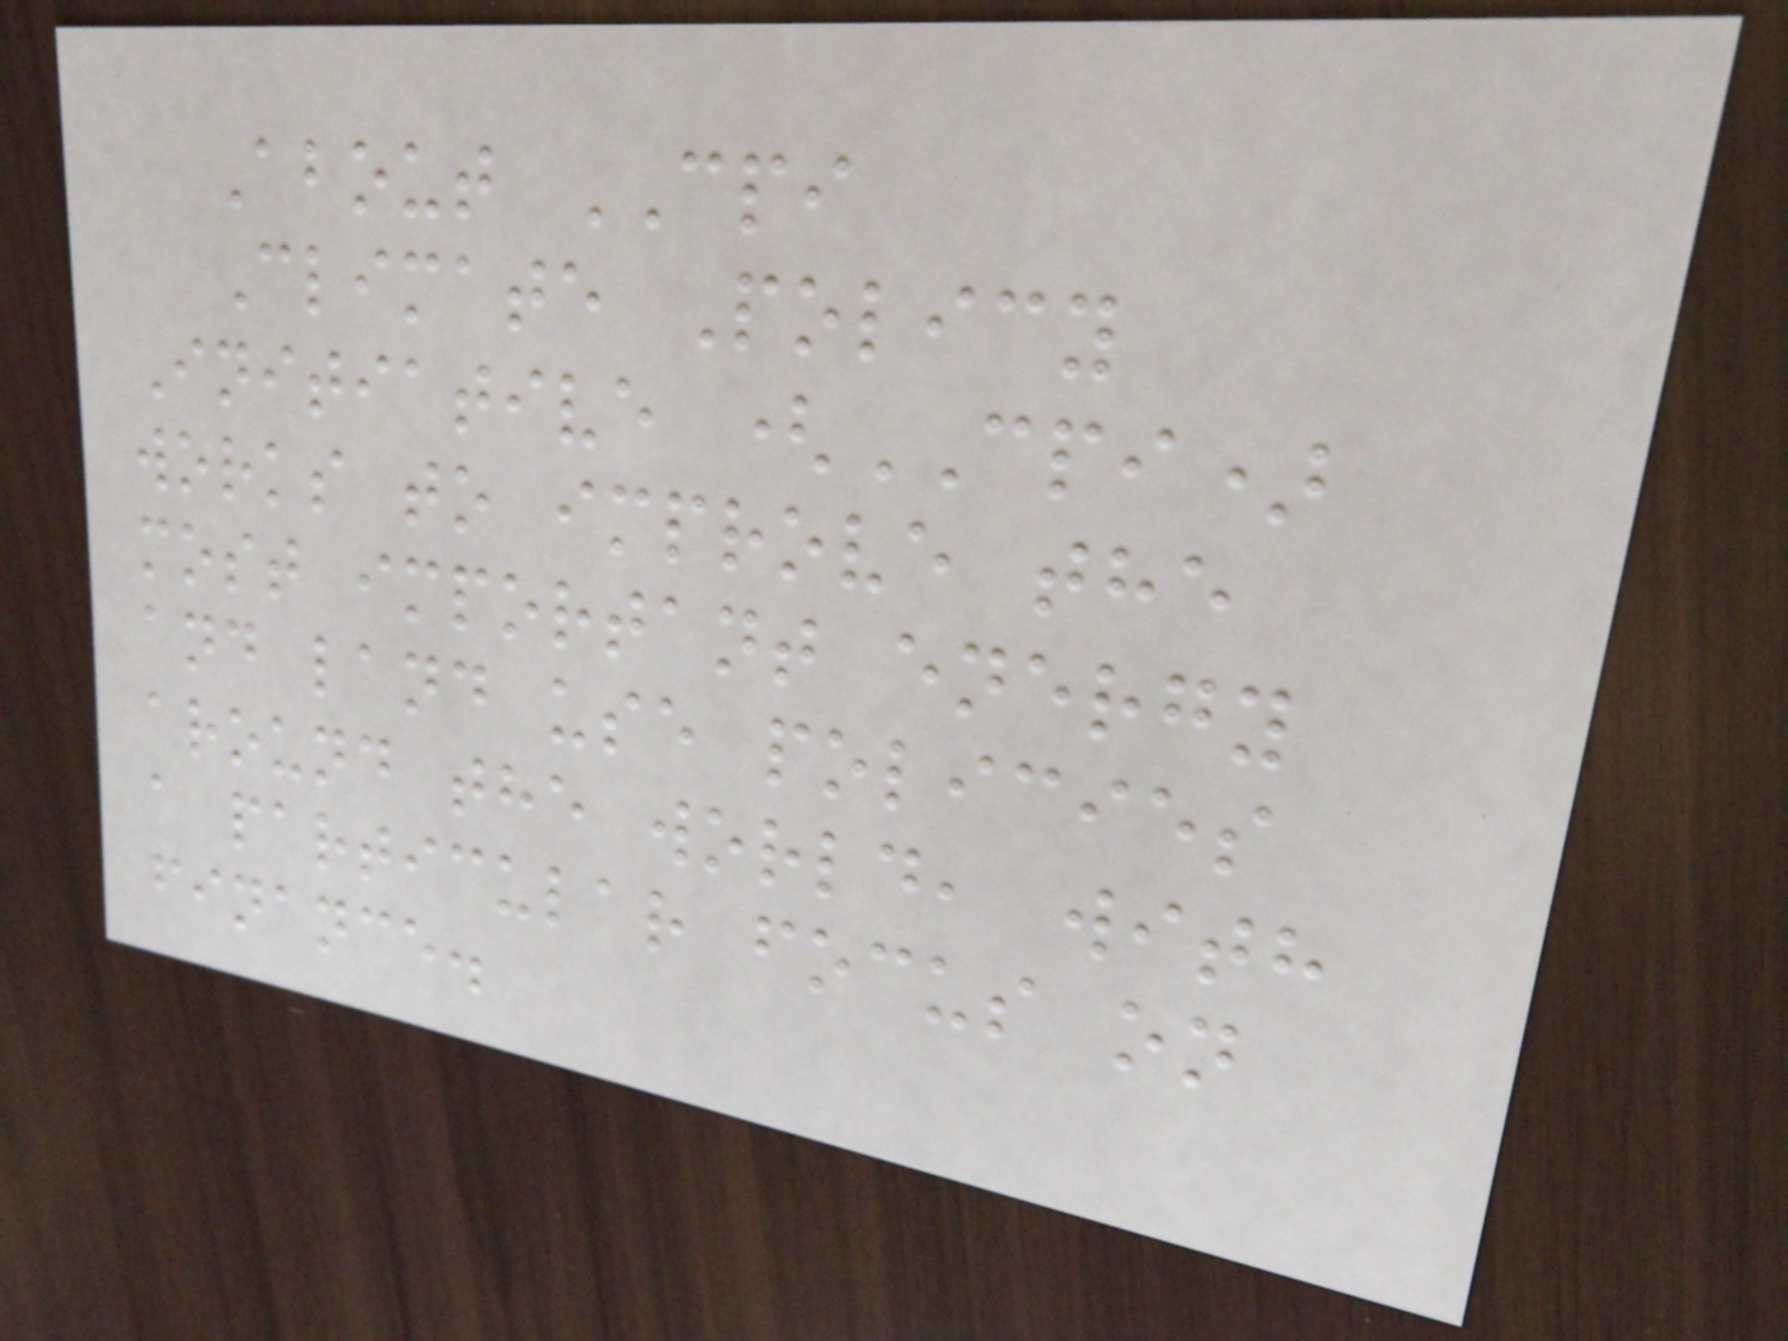About CPI
Climate Policy
Initiative (CPI)
works to improve the
most important energy
and land use policies
around the world, with
a particular focus on
finance.
